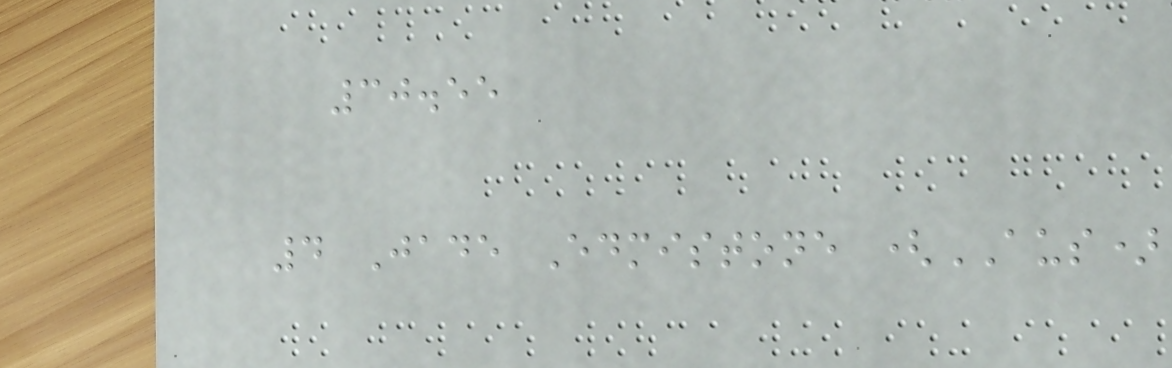30.55
4 Jade Edmistone (AUS)
